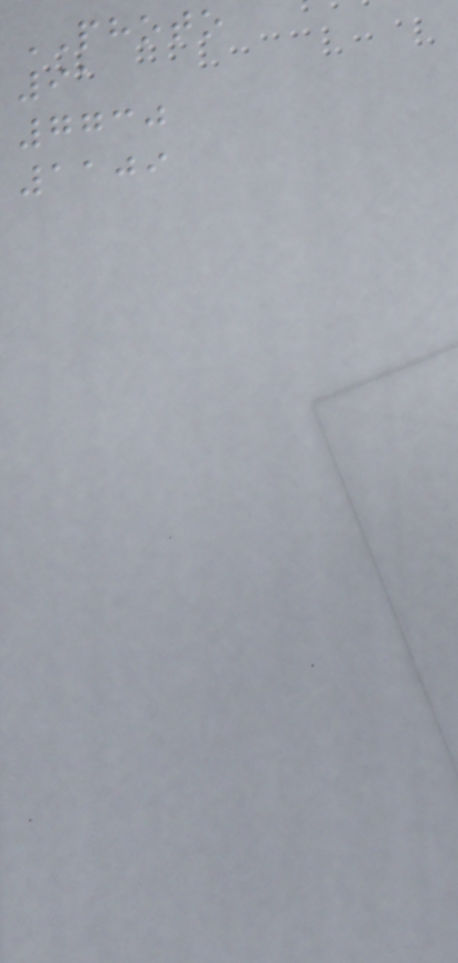PHOTO
91
7730
1109
